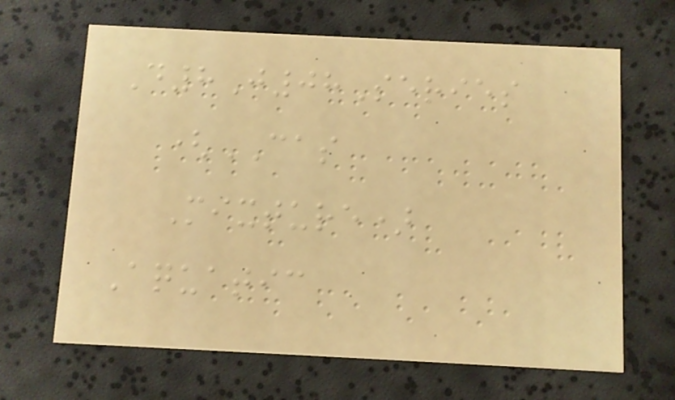D8J08Series
(CAS
Mixture)
Aquatic
